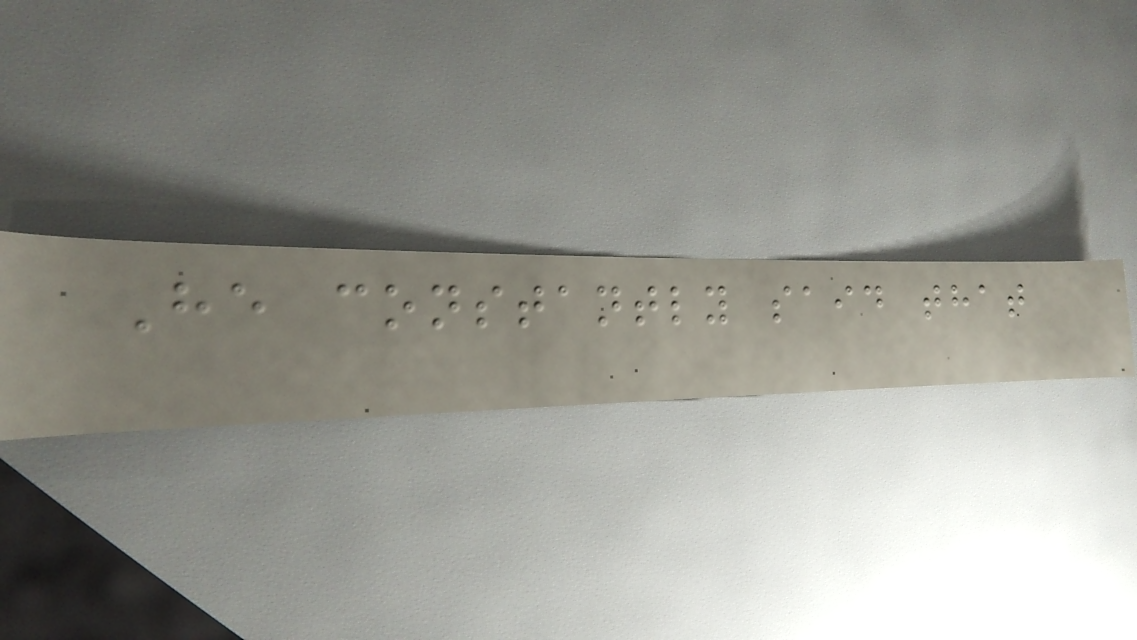He constantly said that
